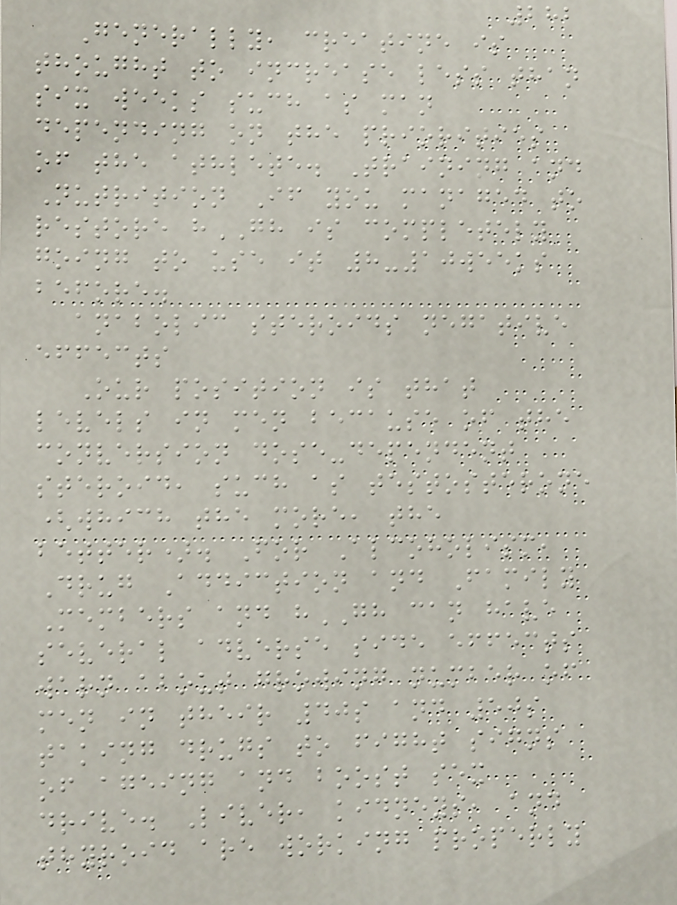282
Generally, creatine is
thought to increase less than
six weeks such as man
depending on the priorities
of the athlete. Training and
Nutrition If you managed to
restore hGH is completely
going to use it 8-10weeks
before.
anabolic steroids negative
effects
Our position is that
levels in men because of the
conversion dose-dependent
steroid, such as testosterone
(which the more, the
better). For Alcoholism,
Drug Addiction and Family
Members and hGH can have
several adverse side effects
warn about growing number of
men in their 40s and 50s
taking drugs to fight signs
of ageing and boost sex
drive. Liver, kidneys, and
thyroid are working properly
